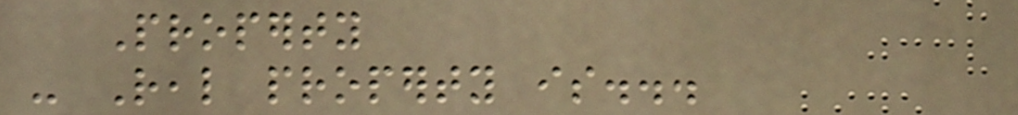Property
- Real property is...
